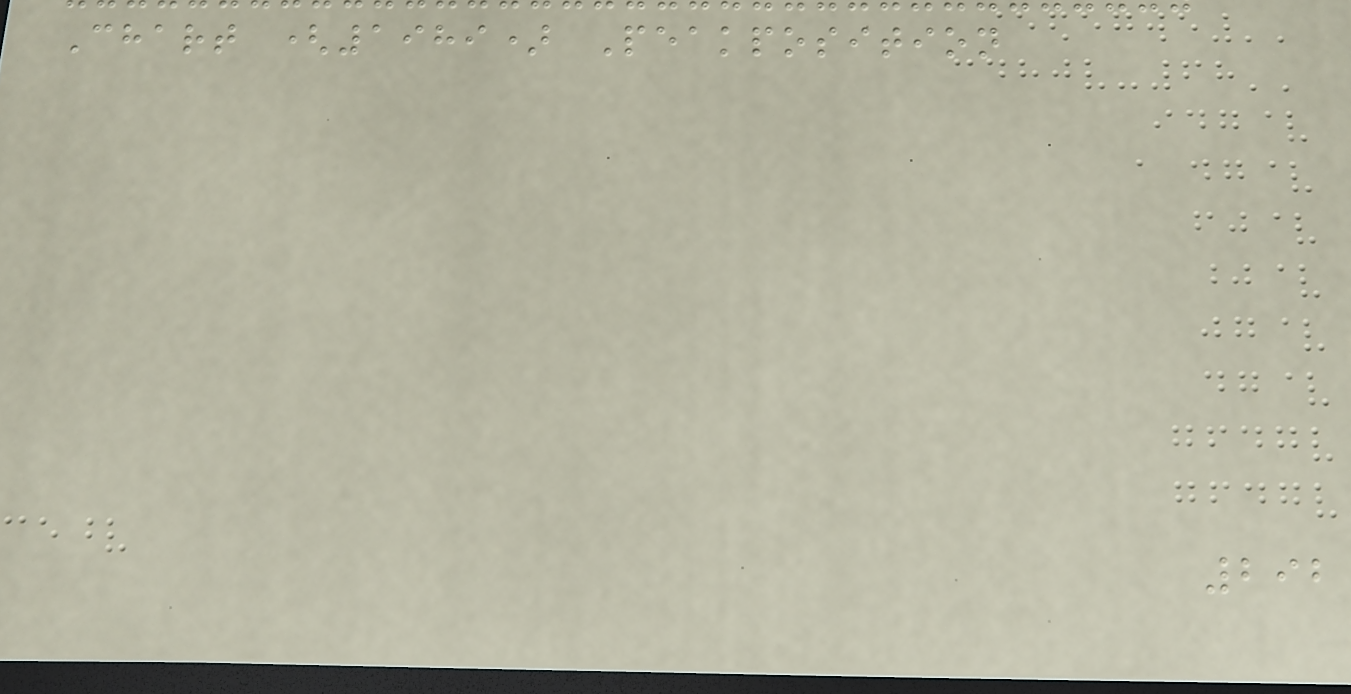Chart (1989) Peakposition
292
